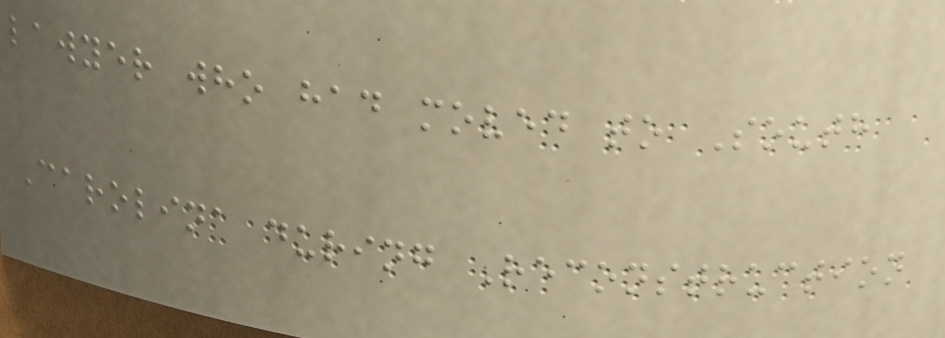lawyer who had moved to South
Carolina during Reconstruction
